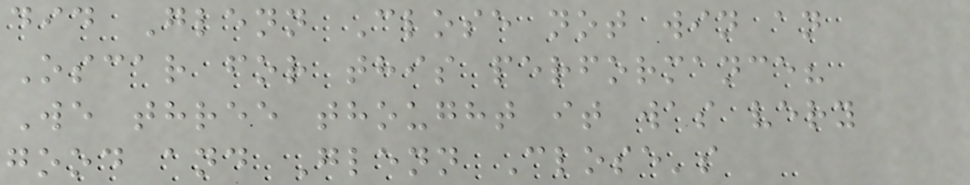did Glenn Close not win an
Oscar for this performance?
We three thought it was very
good and Glenn Close's
